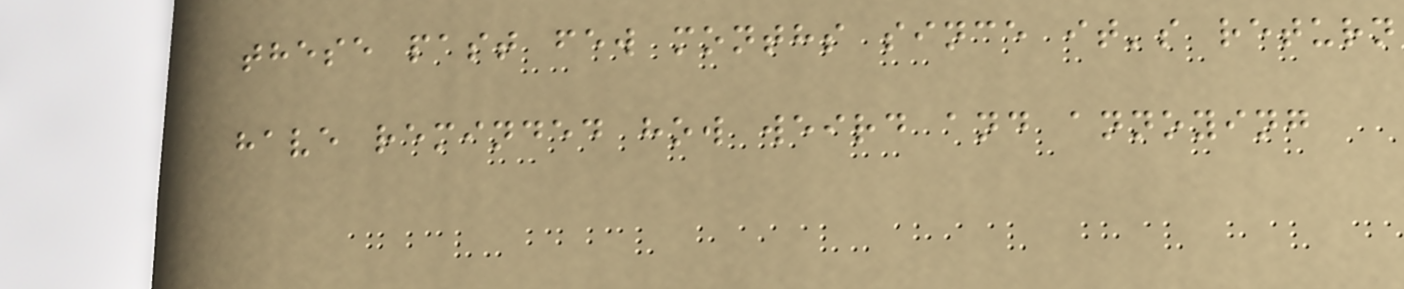these past few months since it's return
have reminded how weird and annoying
